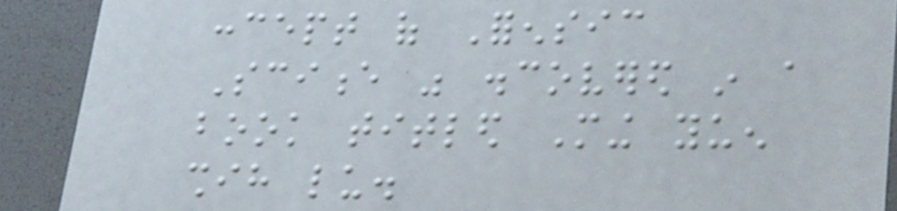concept of Forensic
Science was discovered in a
book titled Ming yuen
shih lu.
